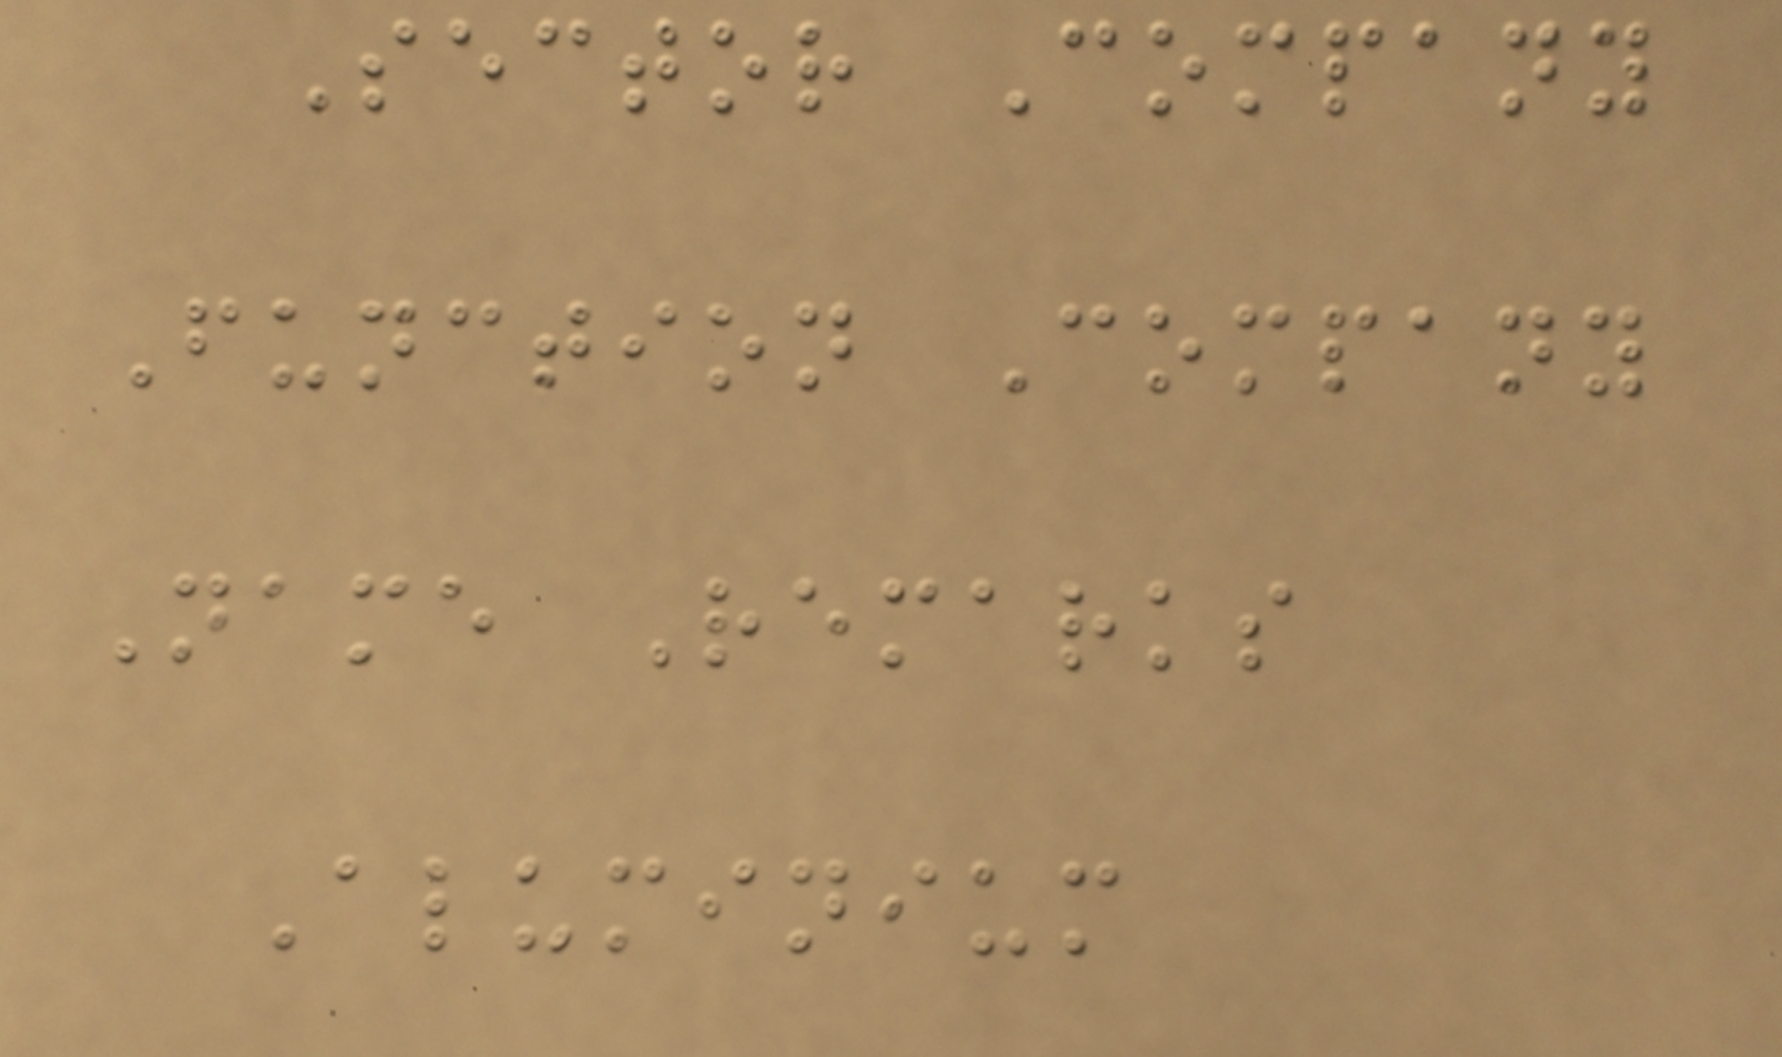Sector Company
Function Company
Name Remarks
Aluminium
